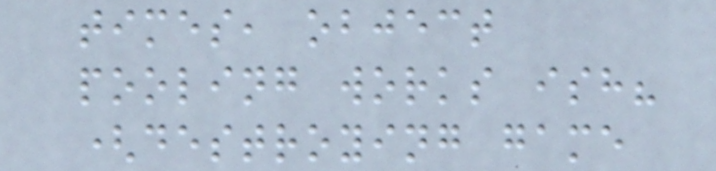times, object
pooling works ish?
(destroying game
